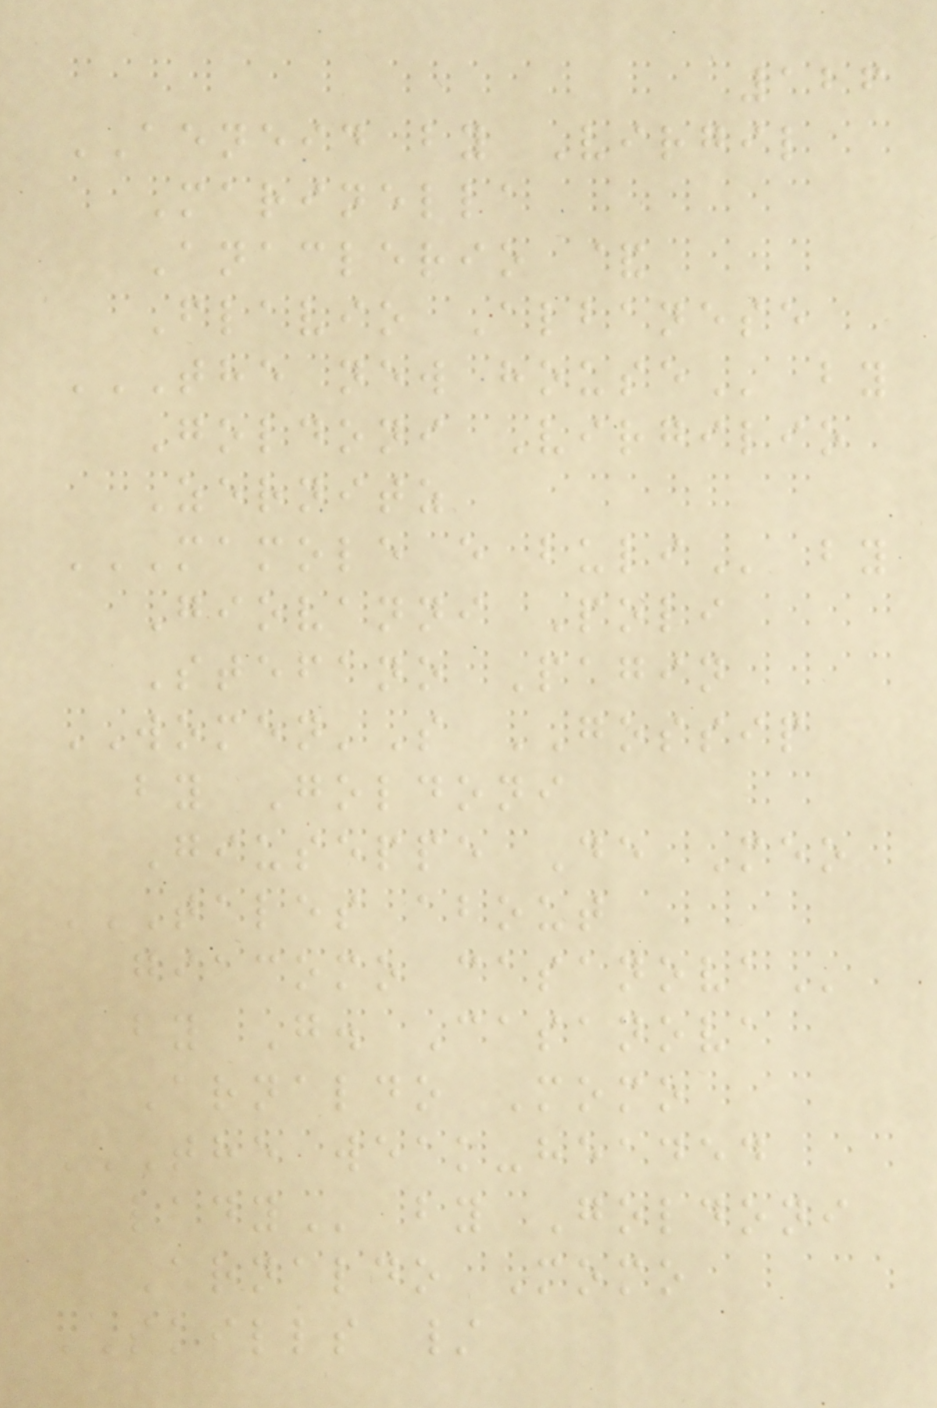126
AENEID by Virgil
Marinella
Anaclerio &
Flavio Albanese
THE NEW HOUSE by
Goldoni Virgilio
Zernitz
MAMOLE E BULI by
Giovanni Poli
Stefano Pagin
WOMEN'S GOSSIP
by Goldoni
Giuseppe De Meo
TALES ABOUT
GIACOMO CASANOVA
by G. Casanova
Arnaldo Momo
THE WEAK-HEADED
LADY by Goldoni
Arnaldo Momo
SKILLS /
